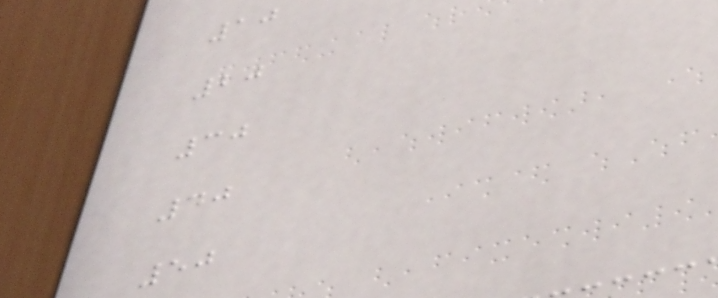10
20
30
40
50
